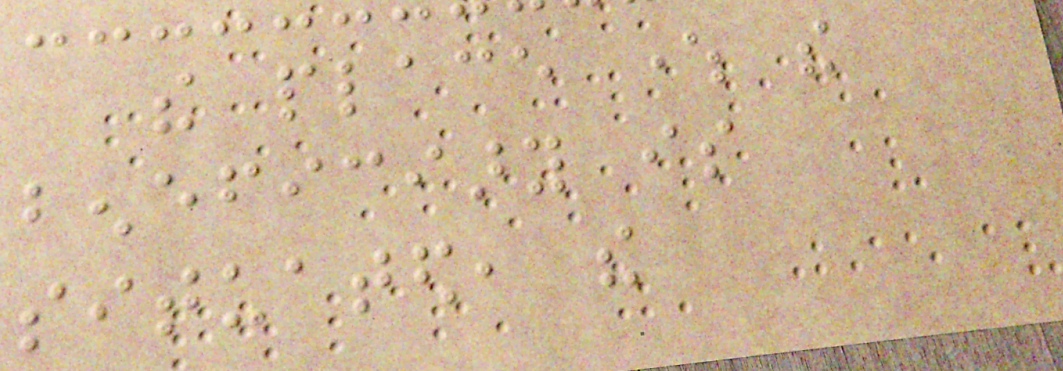the place where the
beneficiary is
situated, the
